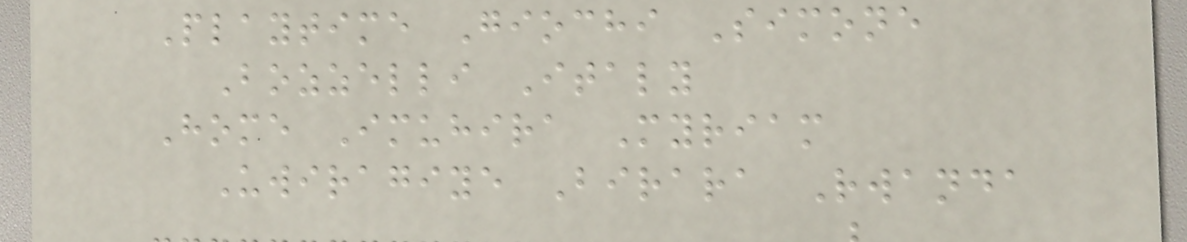Playtime Giochi Simone
Bozzelli Italy
Home Imuhira Myriam
Uwiragiye Birara Rwanda
